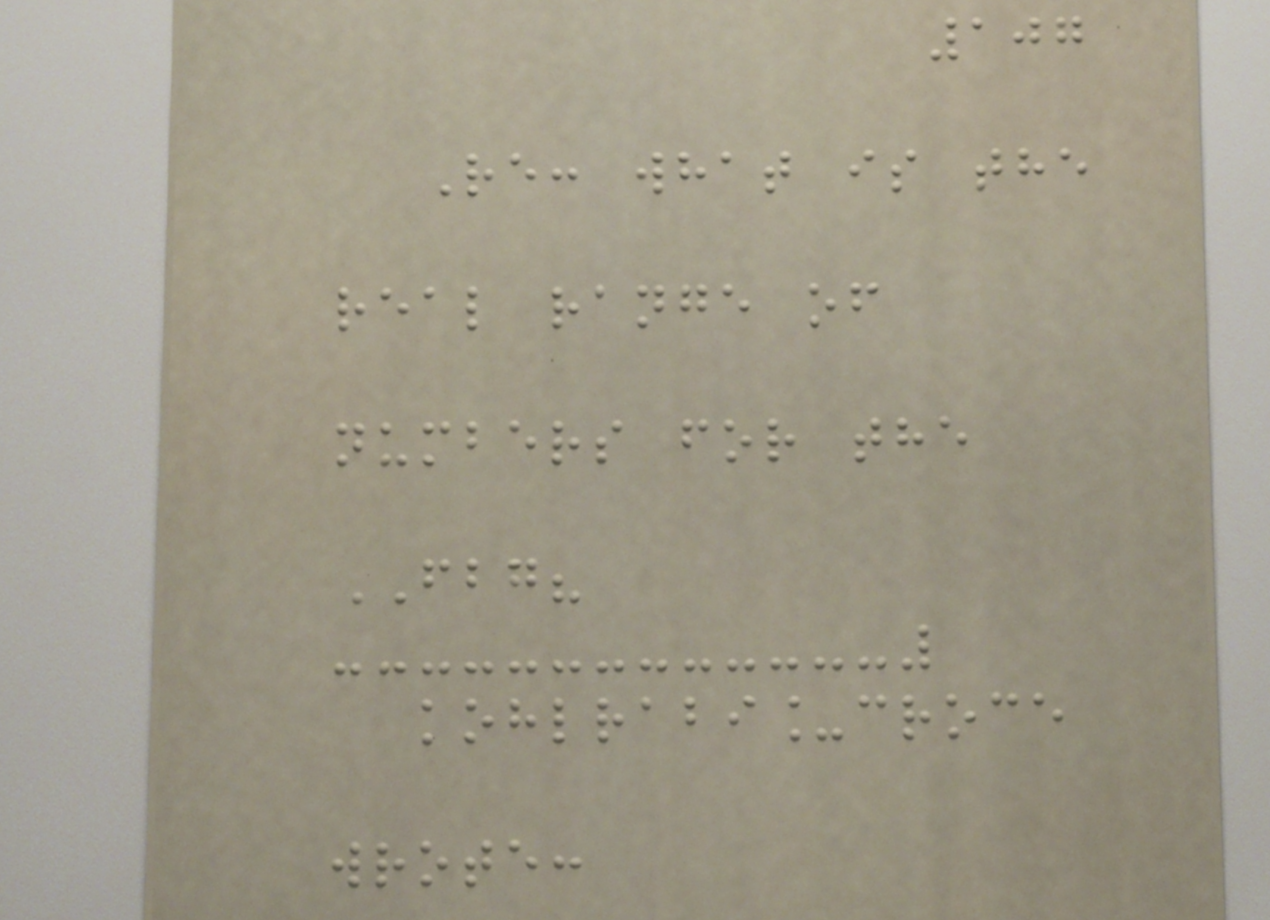107
Re: what is the
real range of
numbers for the
FBG?
kohlrabi_croce
wrote:
